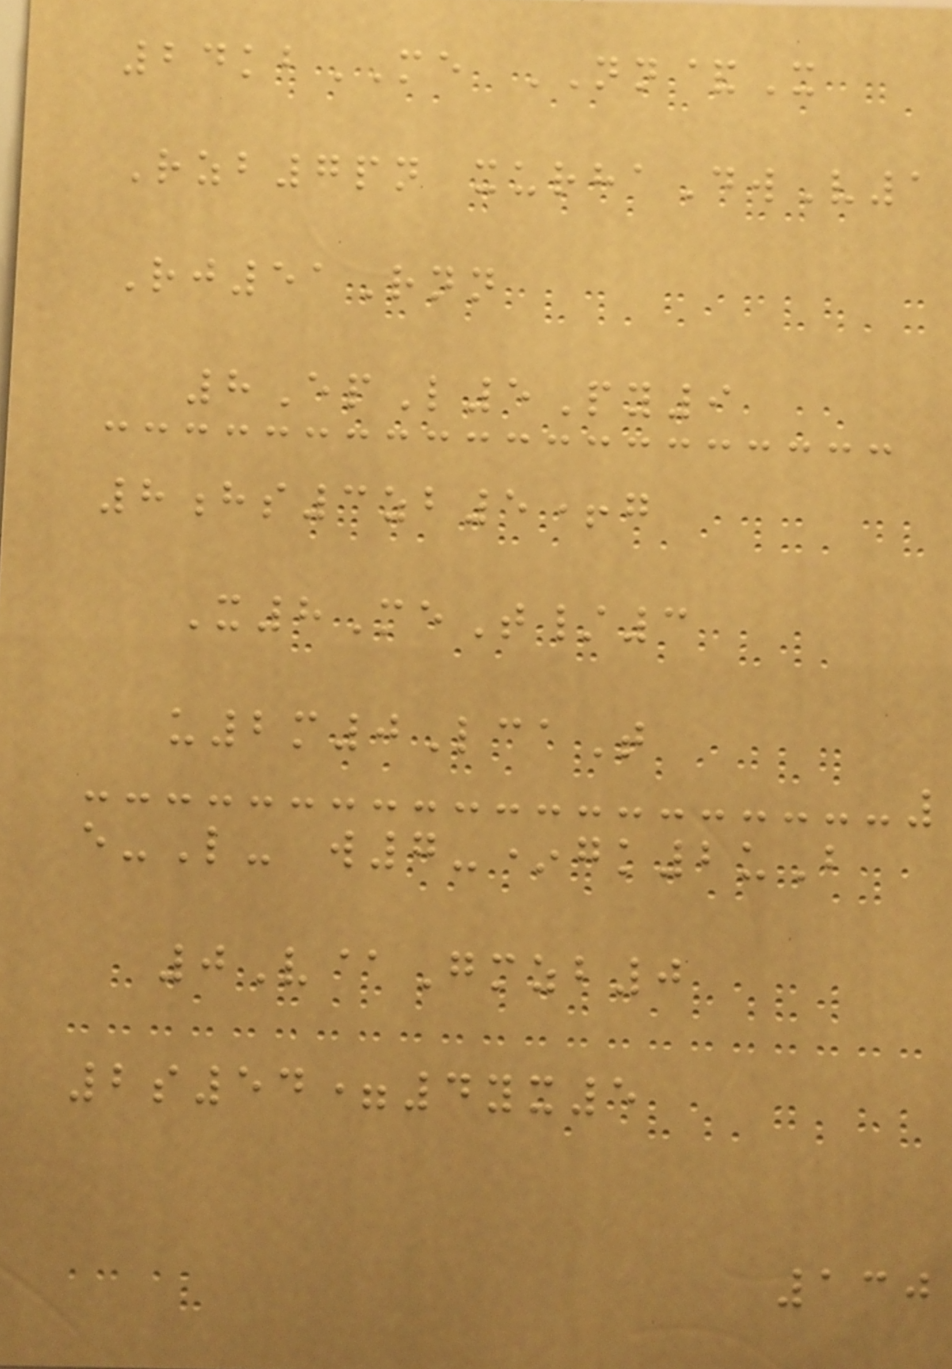24kbME NN&X
Rzb7pn xurhaDwV1
Rj51Rnn
8EpL5Py9
8hs3zb5+g
X8MeT/3
u2m0LcaT
e-L- w7-*gk2uB
0V@Gmzb0
2s54=4yx5
130
